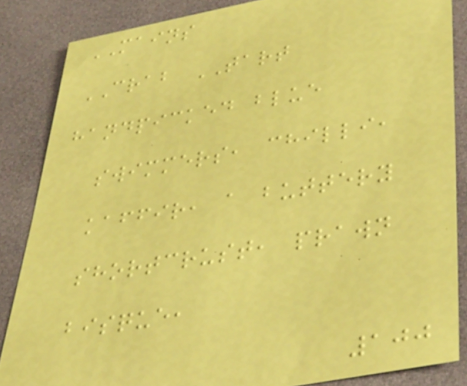MAINS
CRAB TART
handpicked blue
swimmers, chilli,
kaffir, a buttery
shortcrust, prawn
bisque,
100
